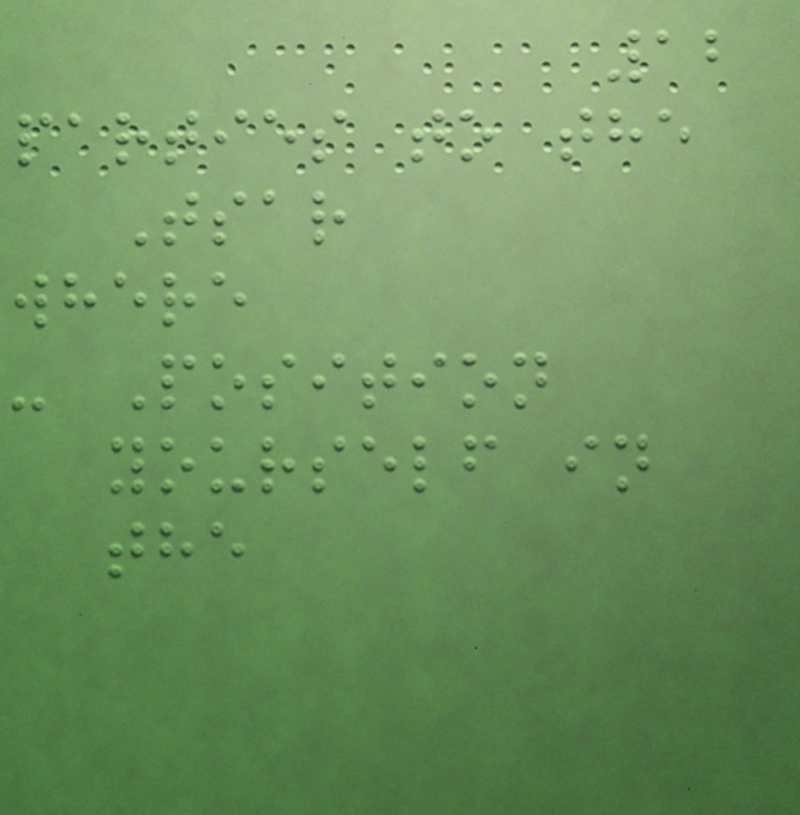12
parties to the
Tsar
where
- Position
yourself in
the
